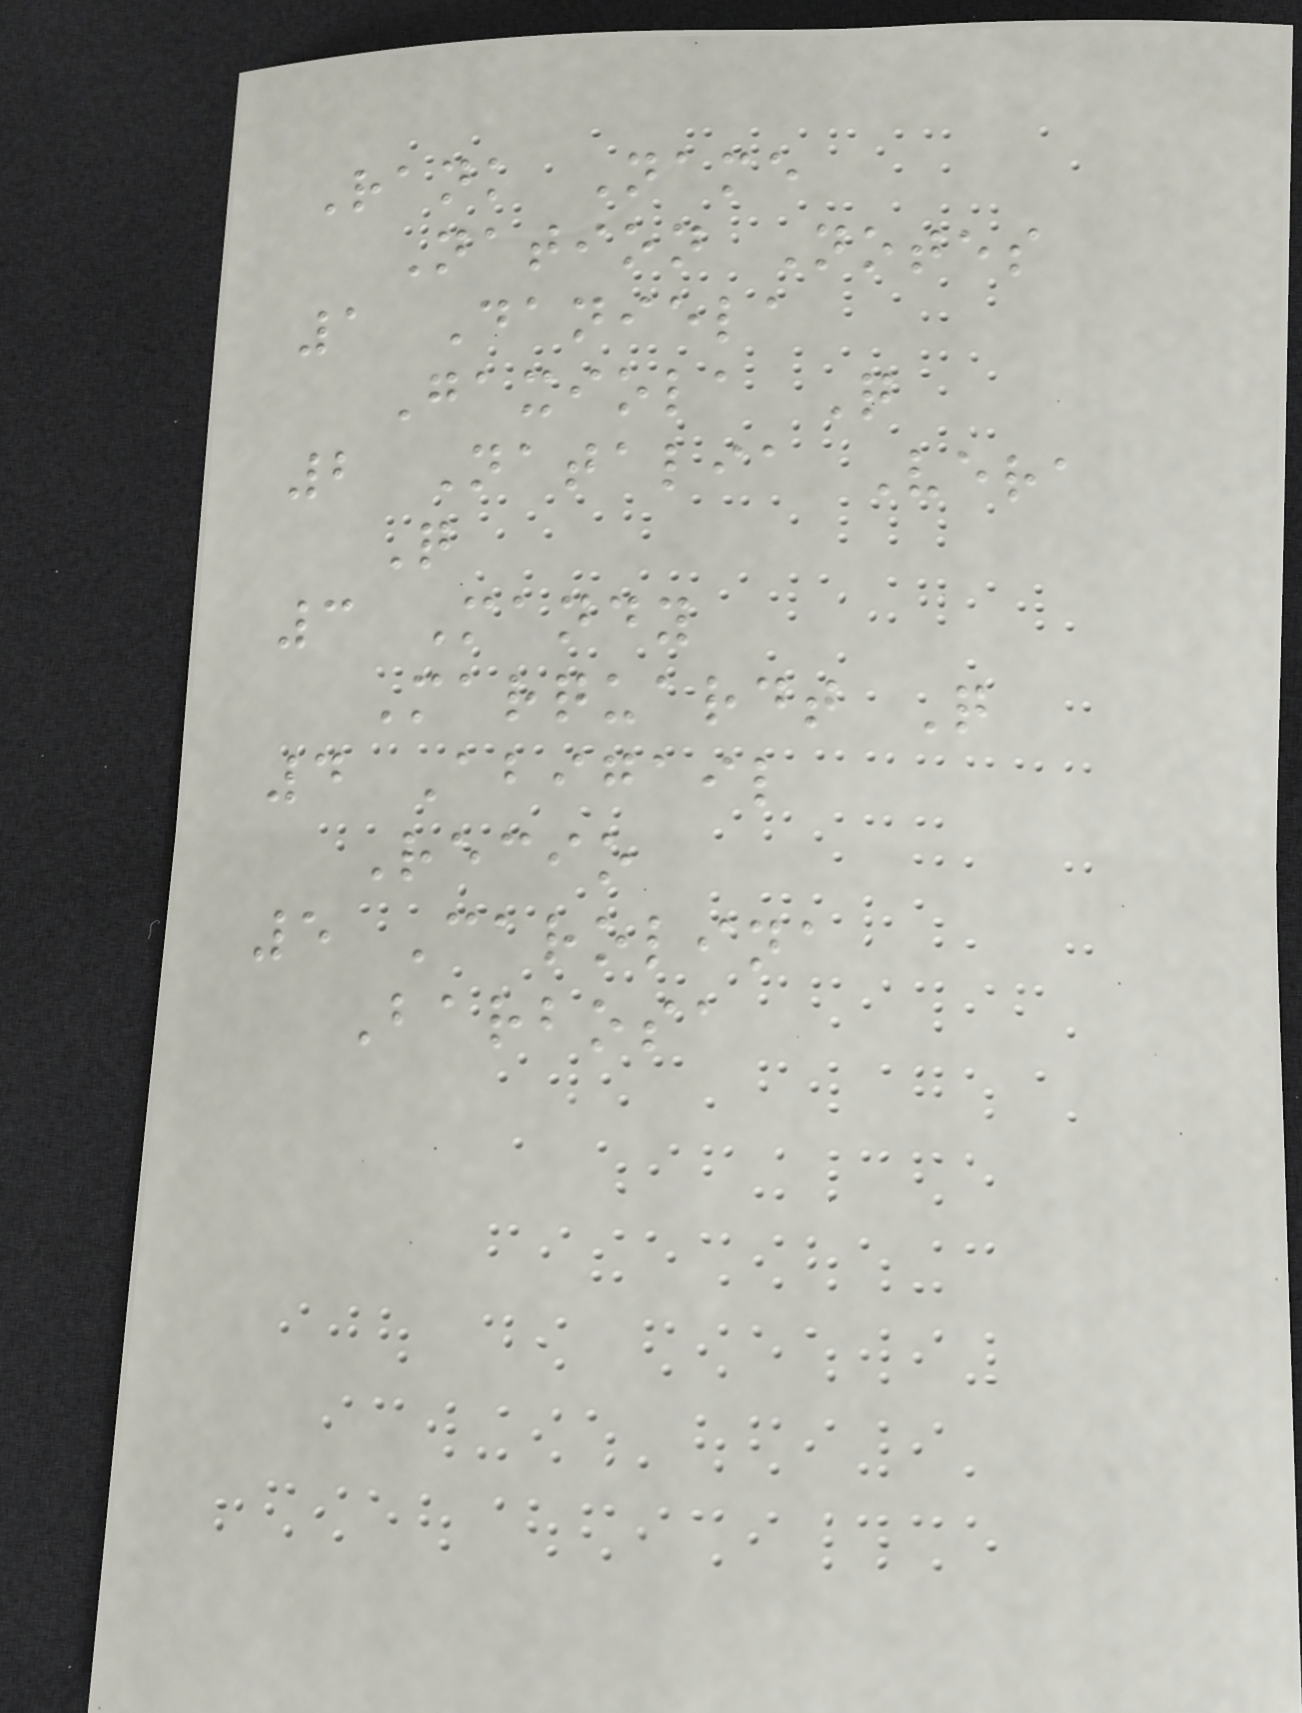Rank Name
Nation Notes
1 Daniela
Gaxiola Q
2 Natalia Vera
Q
3 Mandy
Marquardt Q
4 Abigail
Recio
5 Carolina
Barbosa
